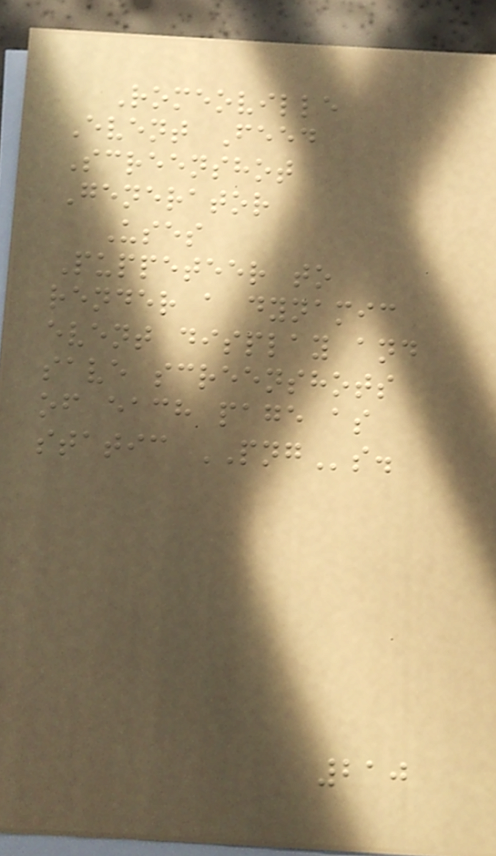Romeoville
Event Feed
Screenshot
Generator
Uses
Puppeteer to
render a dynamic
event display and
save screenshots
of each page as
static PNGs.
210
